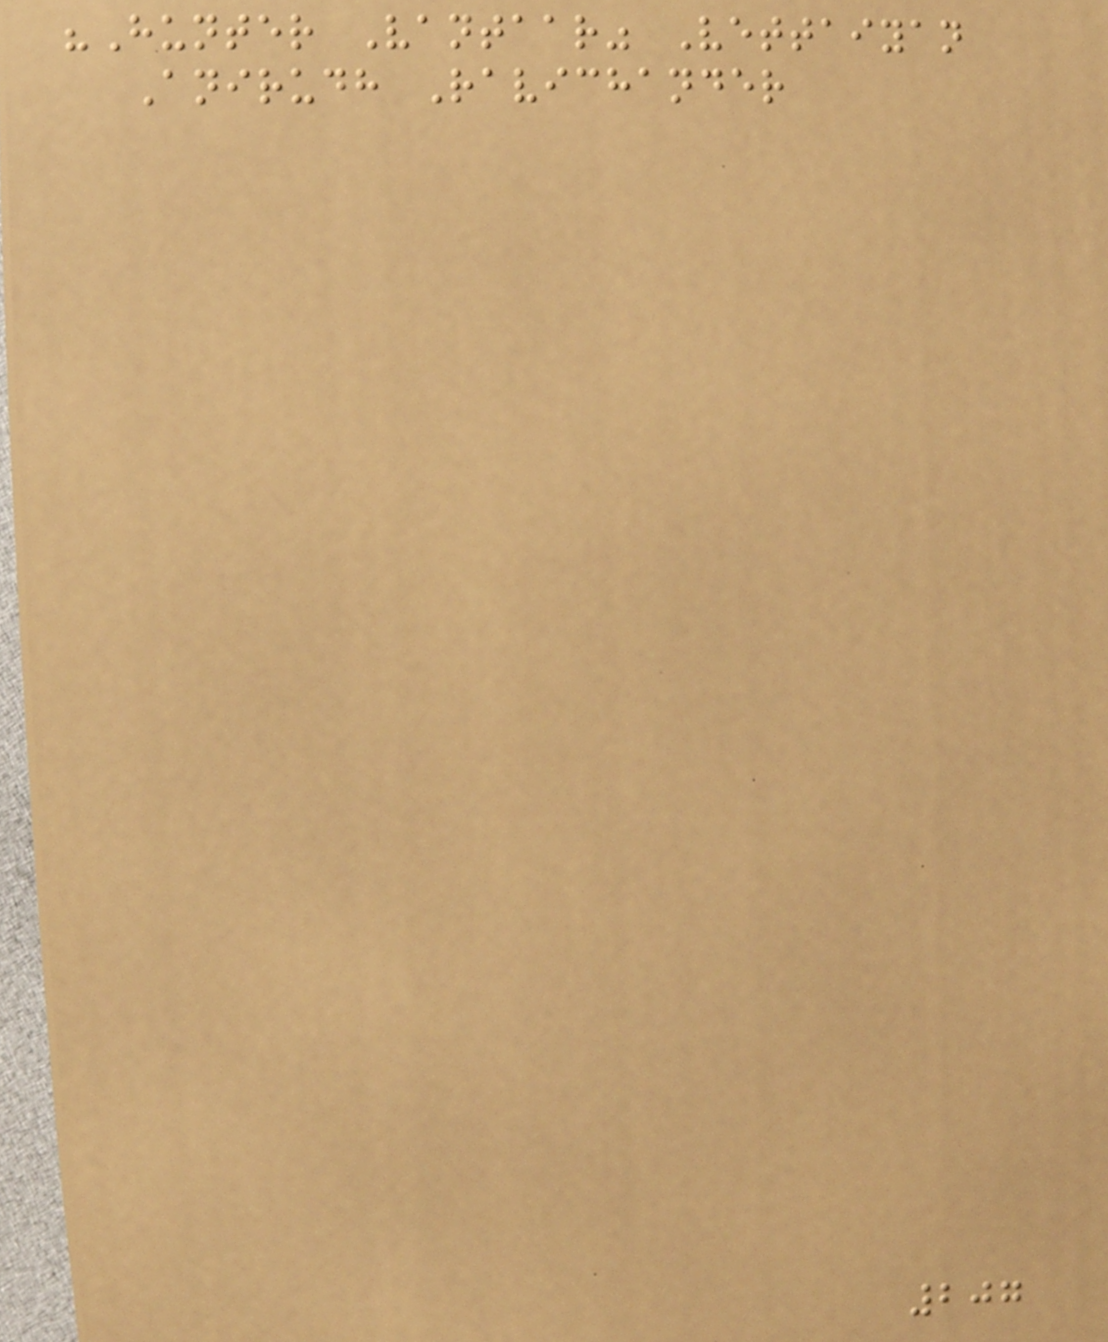"Hunter Vantaar" Vettaiyan
Anirudh Ravichander
207
